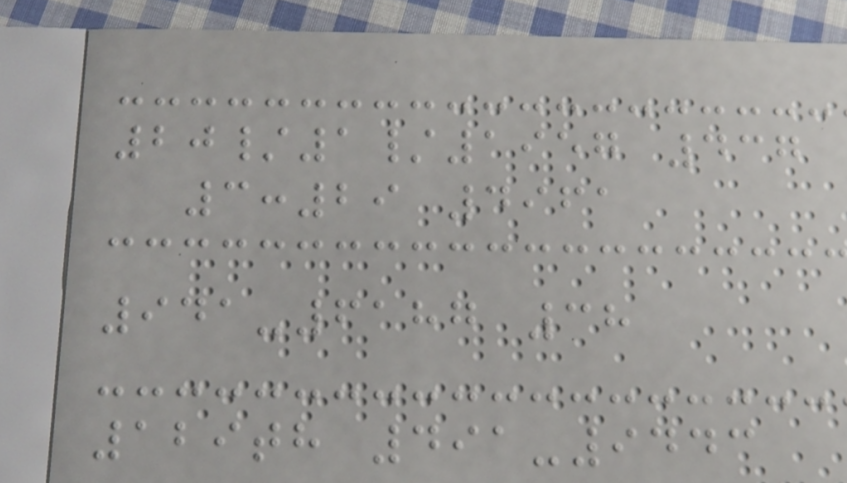20/1/1957 437
3:29 4961
941-6187 38
129th 491-9443
